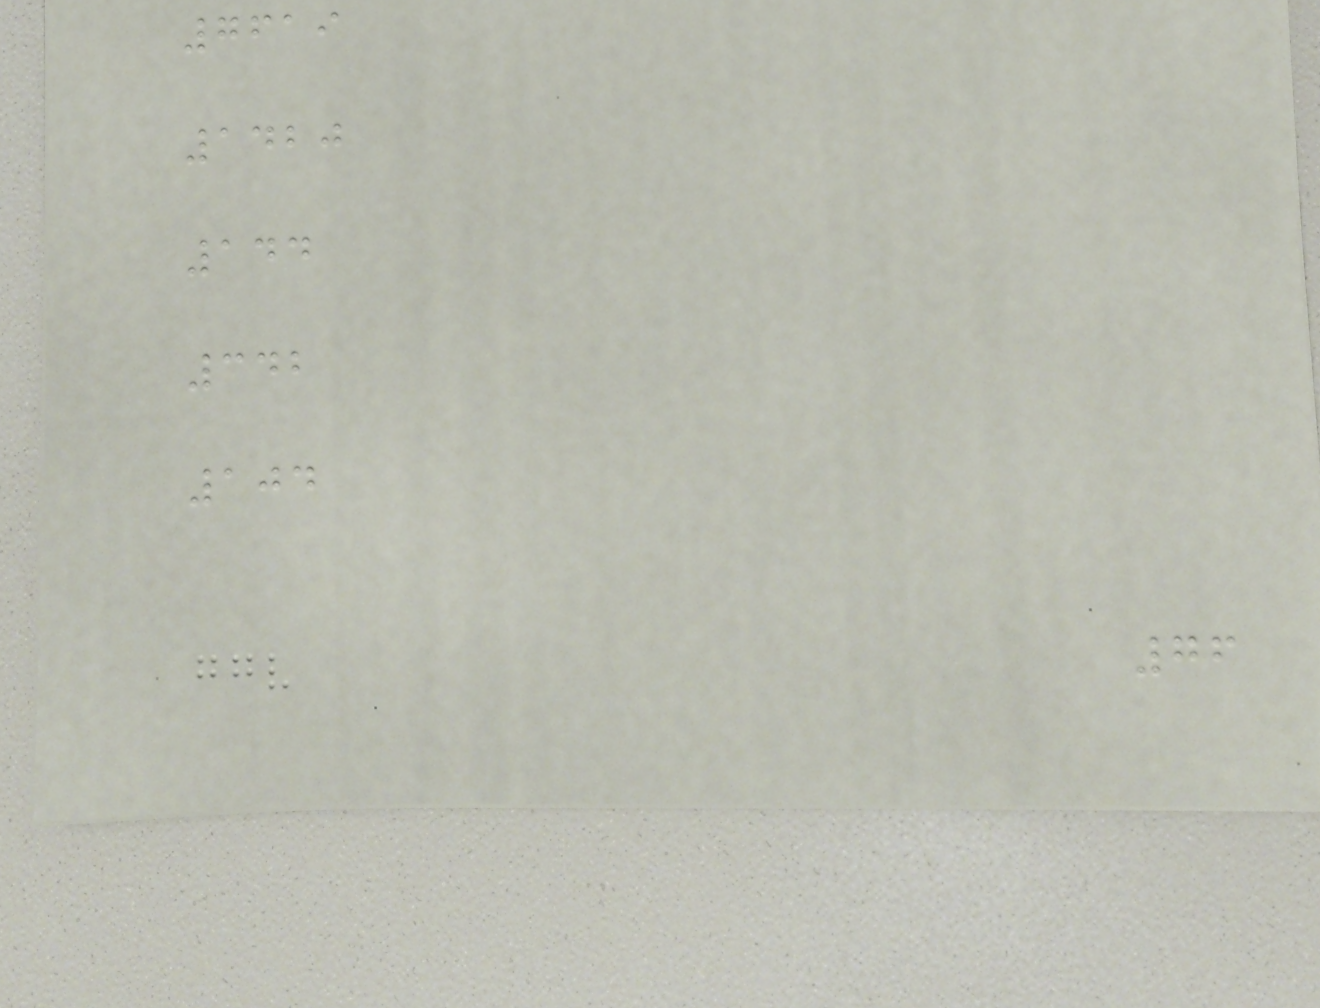7619
1420
144
342
104
76
